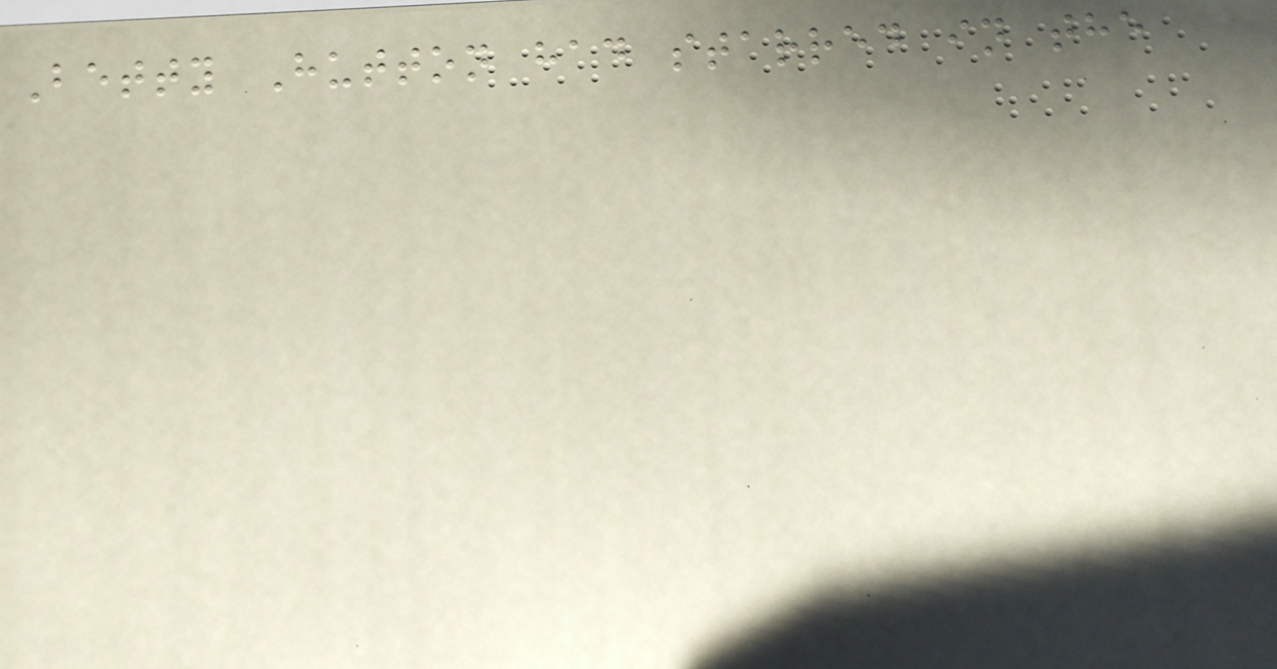Betty Hutton had starred in the
